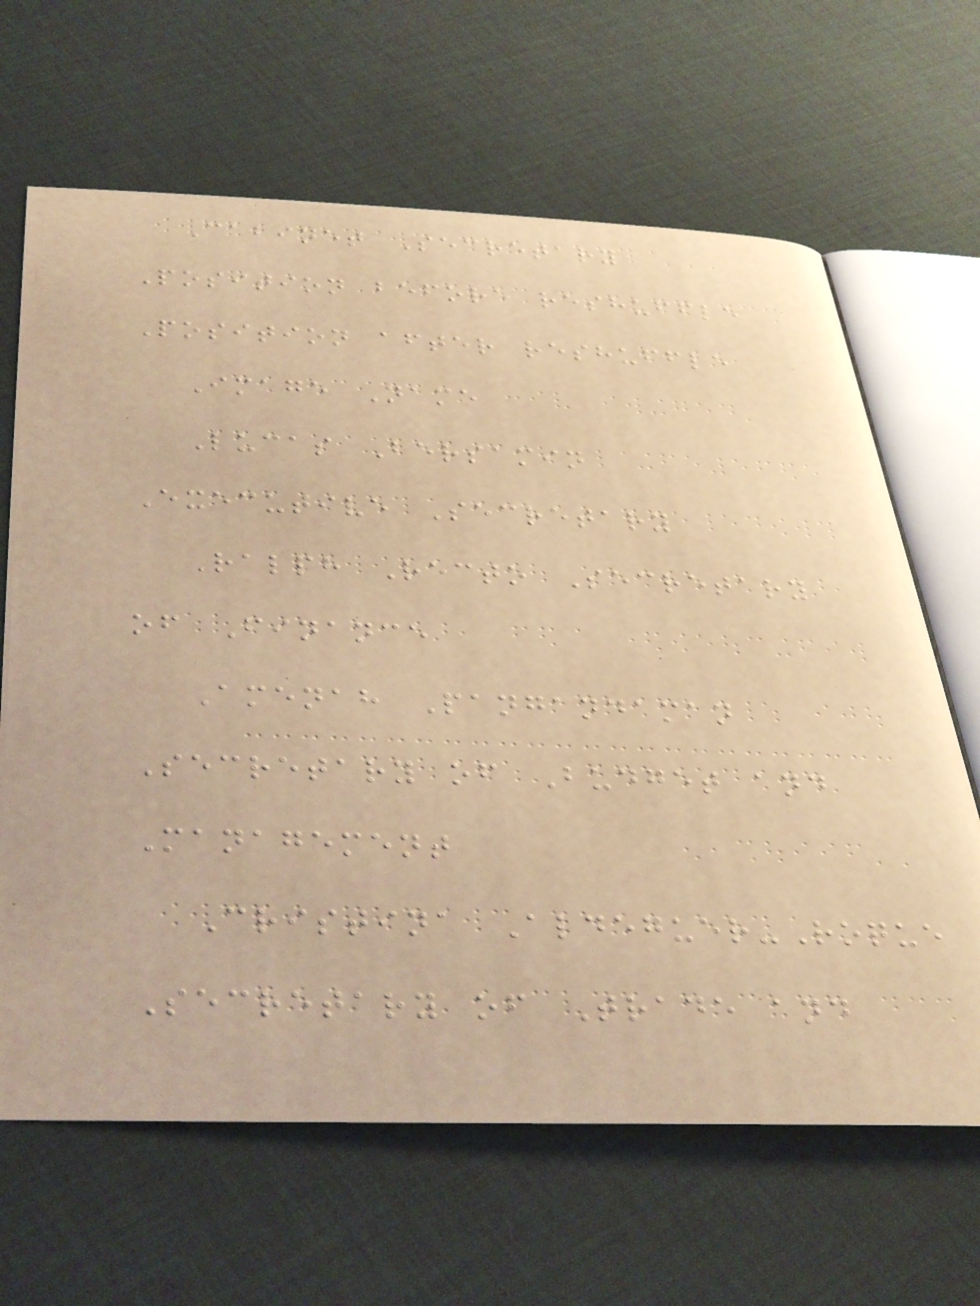Cabinet Secretary
Position before reshuffle
Position after reshuffle
Image Name
Lucas Bersamin
Executive Secretary
Ralph Recto Secretary
of Finance
Amenah Pangandaman
Secretary of Budget and
Management
Cristina Aldeguer-Roque
Secretary of Trade and
